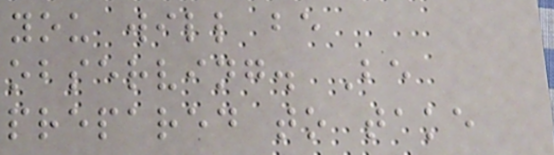you will be
observing. Be
prepared to take
